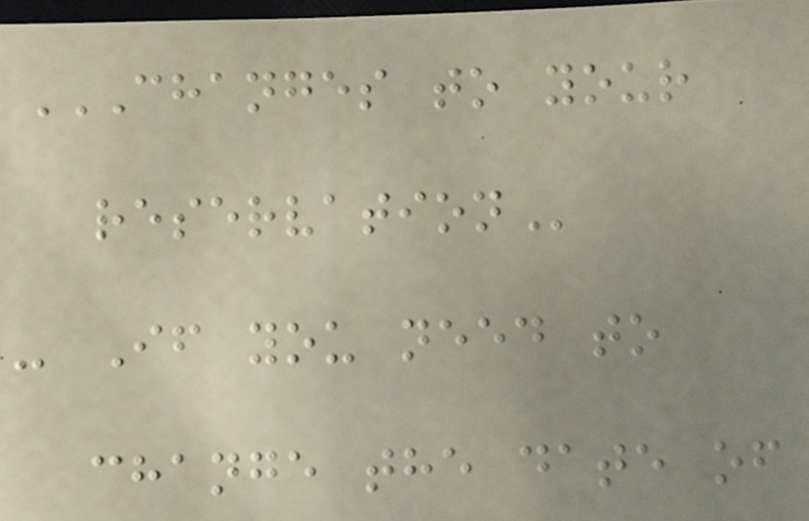CHANGES TO YOUR
RESERVATION
- If you need to
change the date of
